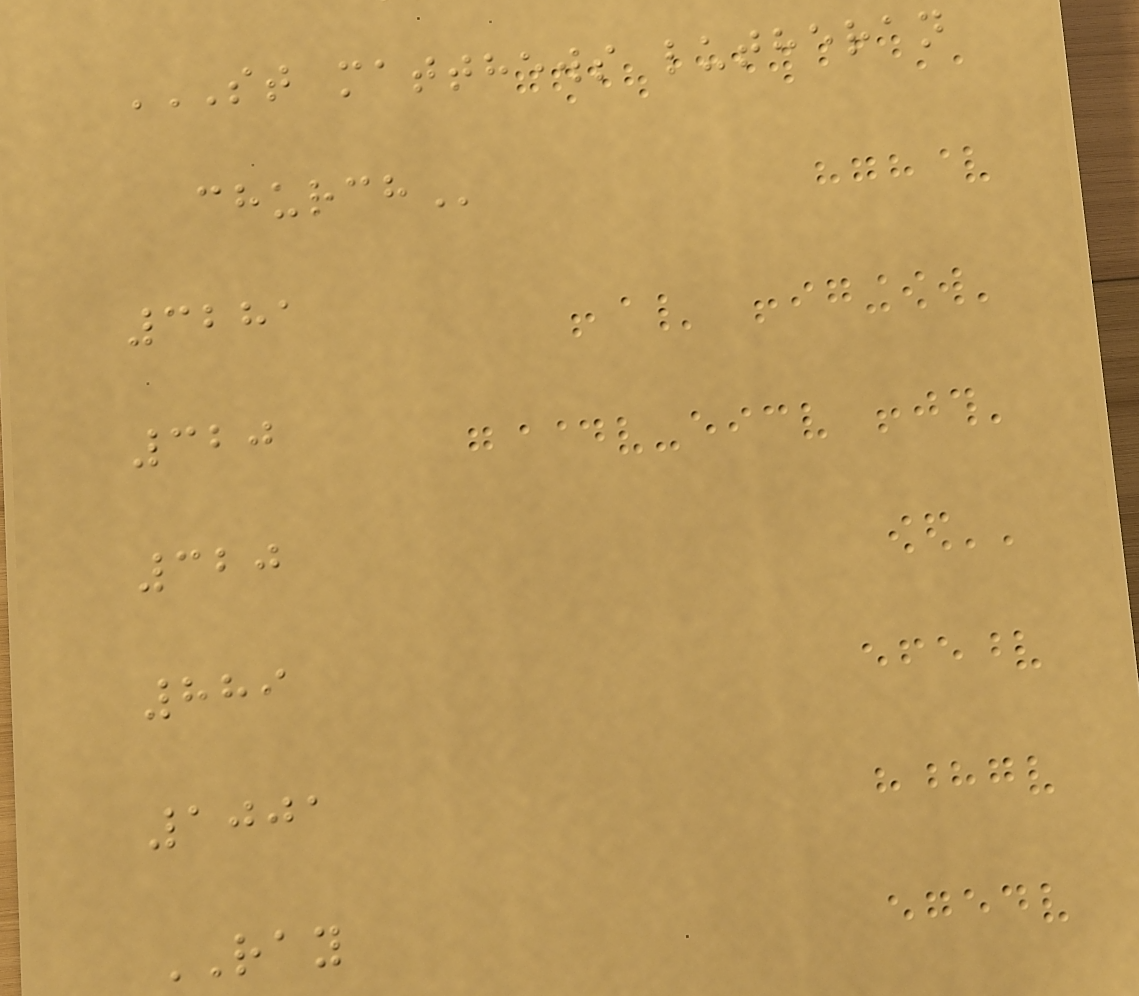ST MATTHEWS LUTHERAN
CHURCH
3281
320
320
889
1001
RAY
